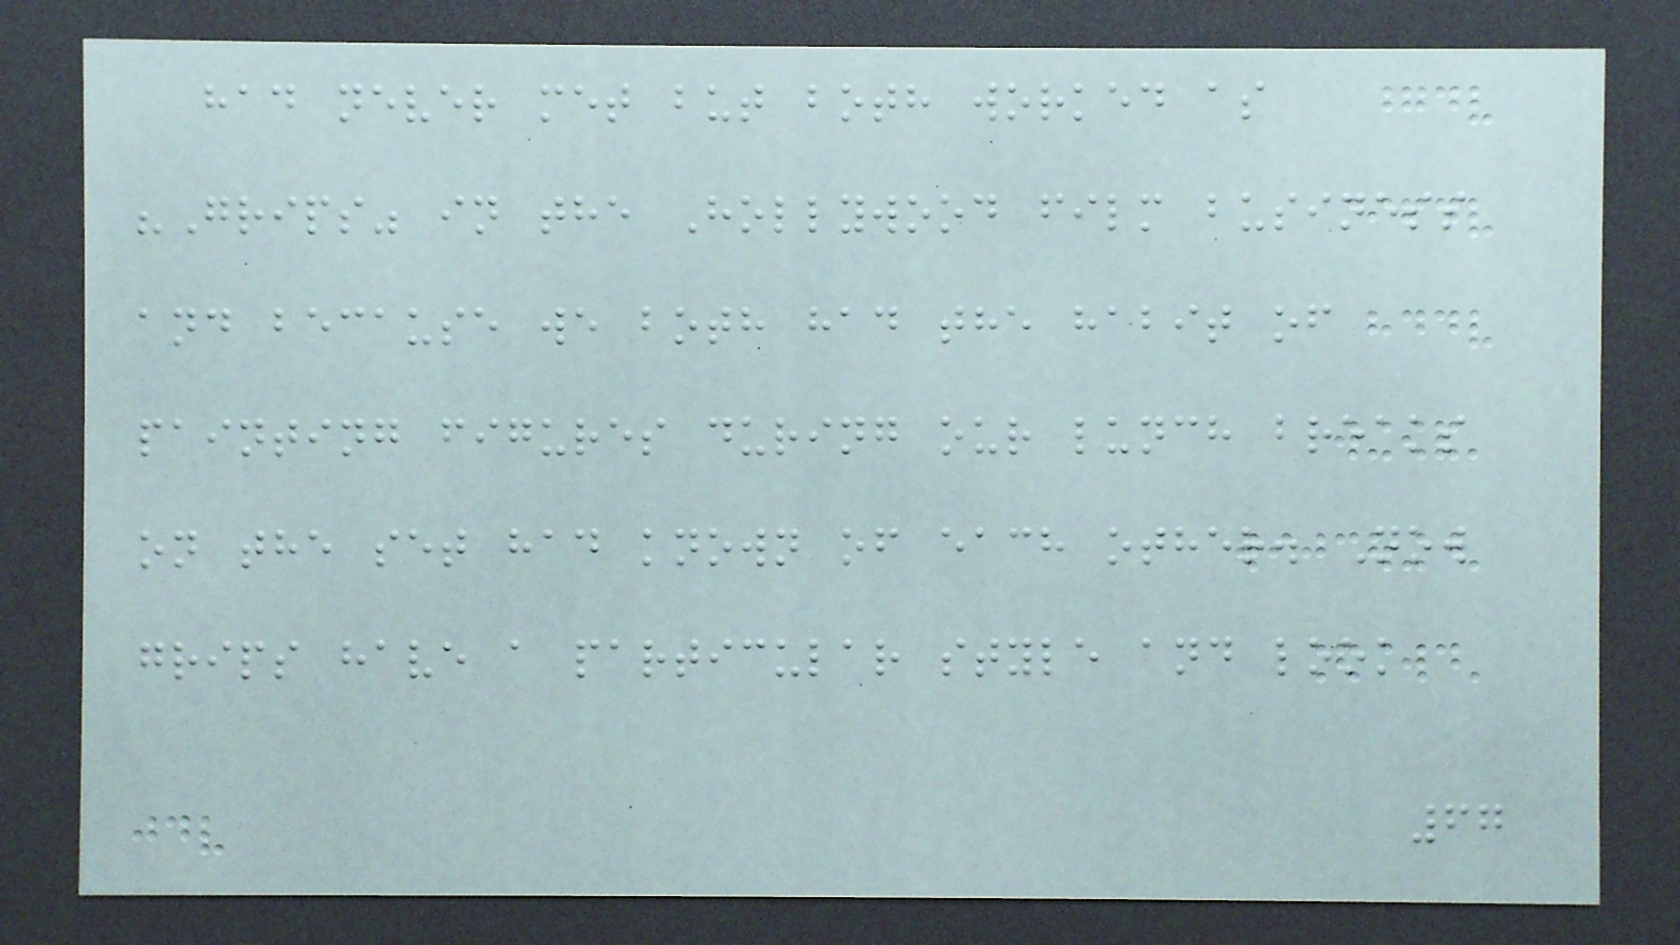had never met but both worked as
"Grips" in the Hollywood film business
and because we both had the habit of
painting figures during our lunch breaks
on the set had known of each other. Now
grips have a particular style and look
67
